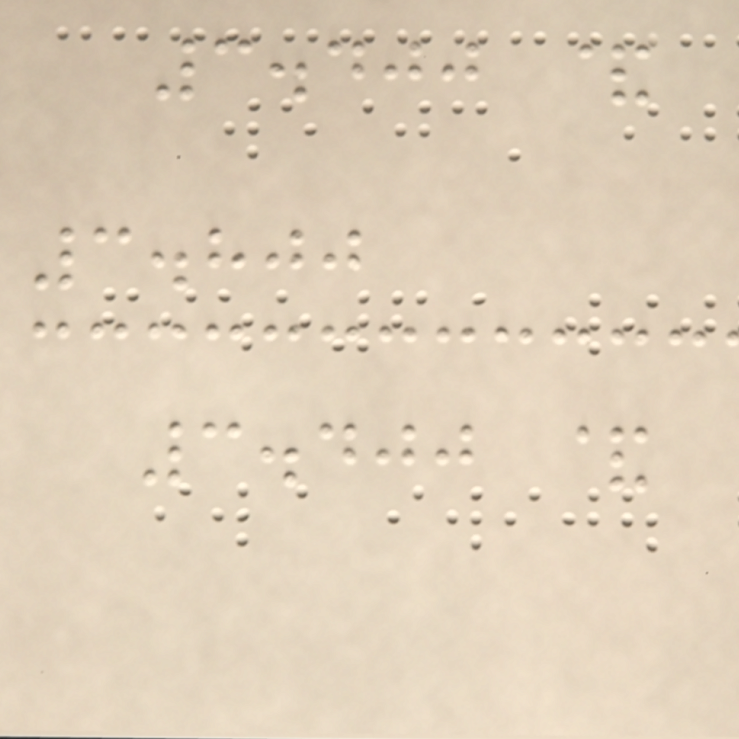3.400 &
3.800
3.400 &
